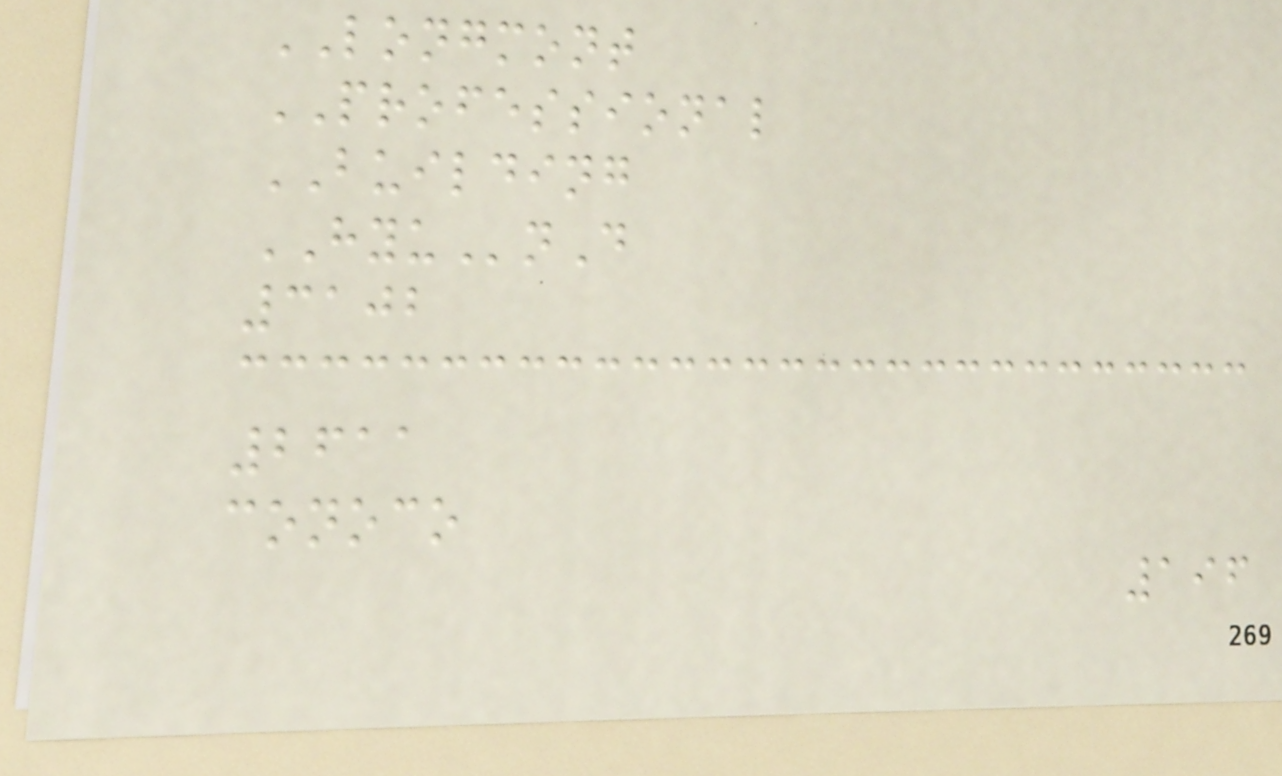LONGMONT
PROFESSIONAL
BUILDING
HYUnD
3102
2611
conoco
196
